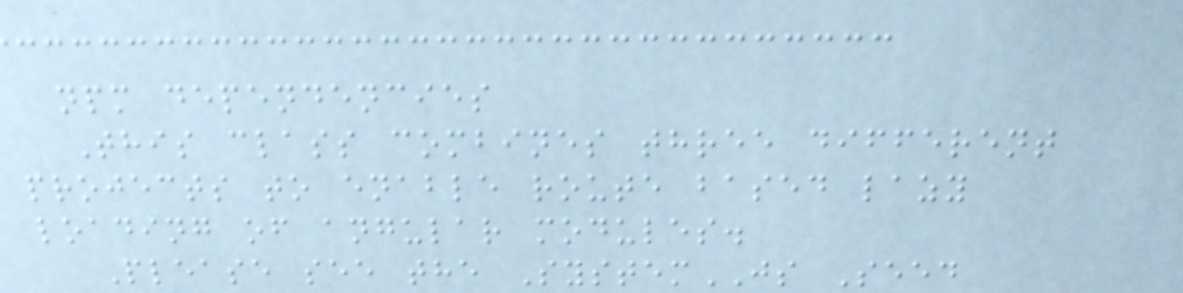npm dependencies
This class combines three different
projects to enable route based lazy
loading of angular modules.
Please see the SystemJS Seed
